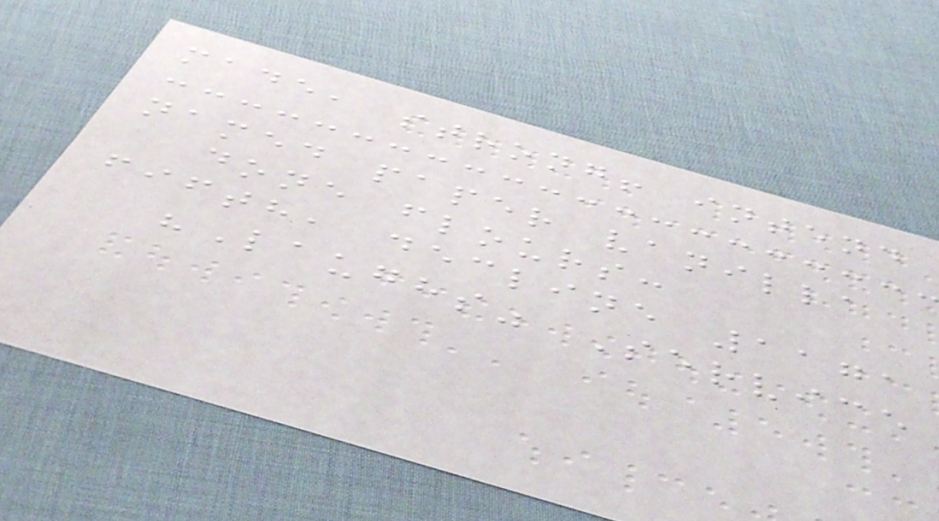made, strong! intend
named paper vanilla
done flours:
fifth, decline 1171
"Laughs" Service
